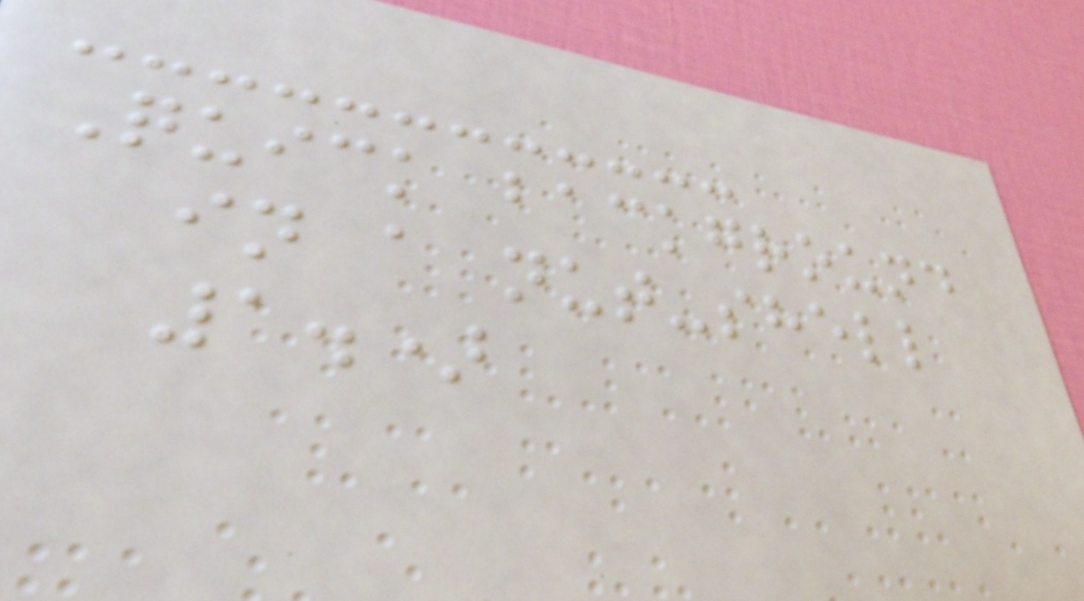Quick background
in a nut-shell
1.)
